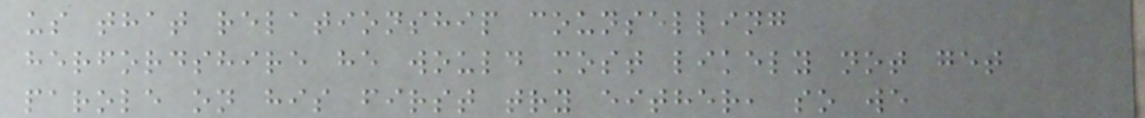us that relationship counselling
herfordshire he would most likely not get
parole on his first try either, so we
